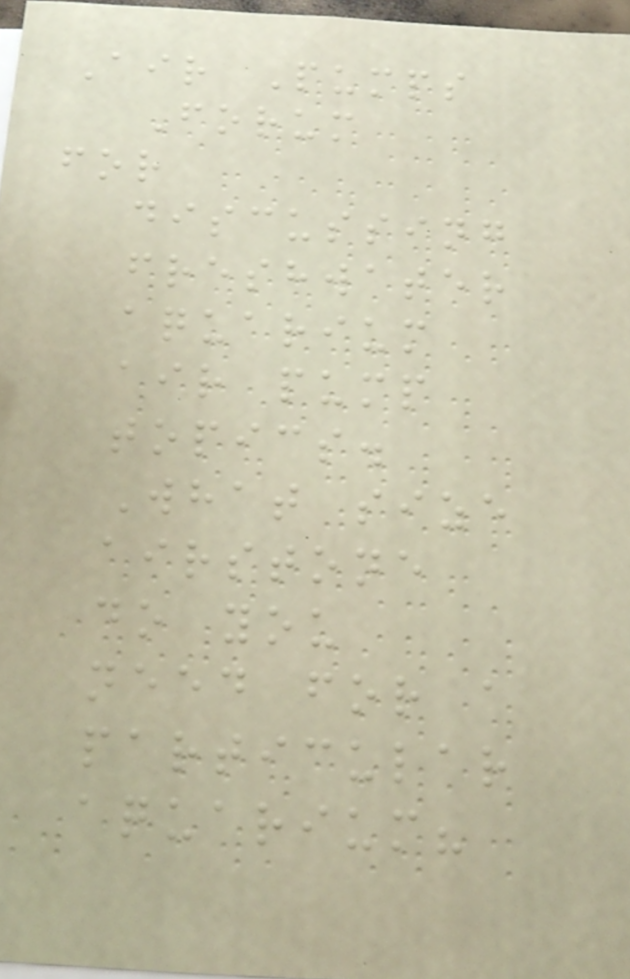Air Pumps
Forum
for
discussing
freshwater
aquarium
air pump
topics.
What size
airstone
do you
need for a
particular
aquarium?
